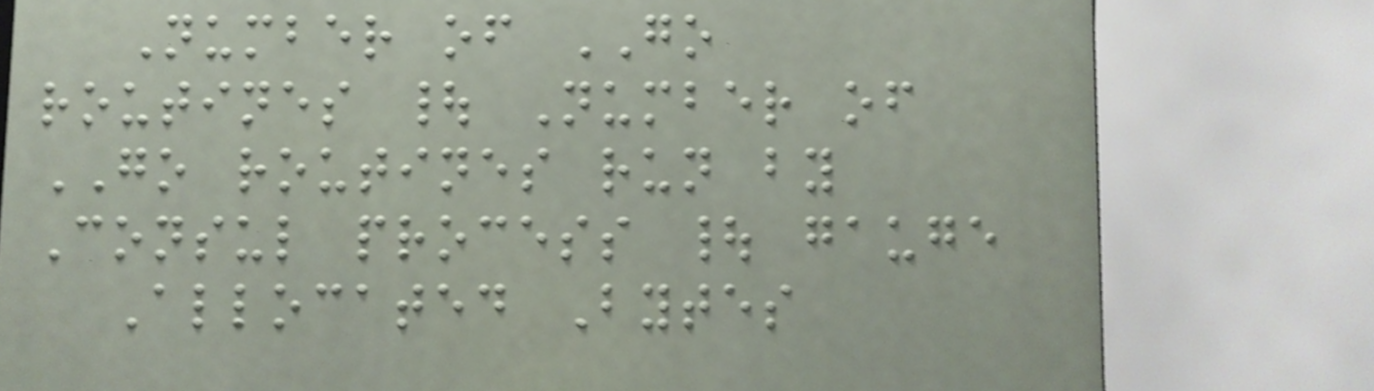Number of GO
routines | Number of
GO routines run by
Consul process | gauge
Allocated Bytes
